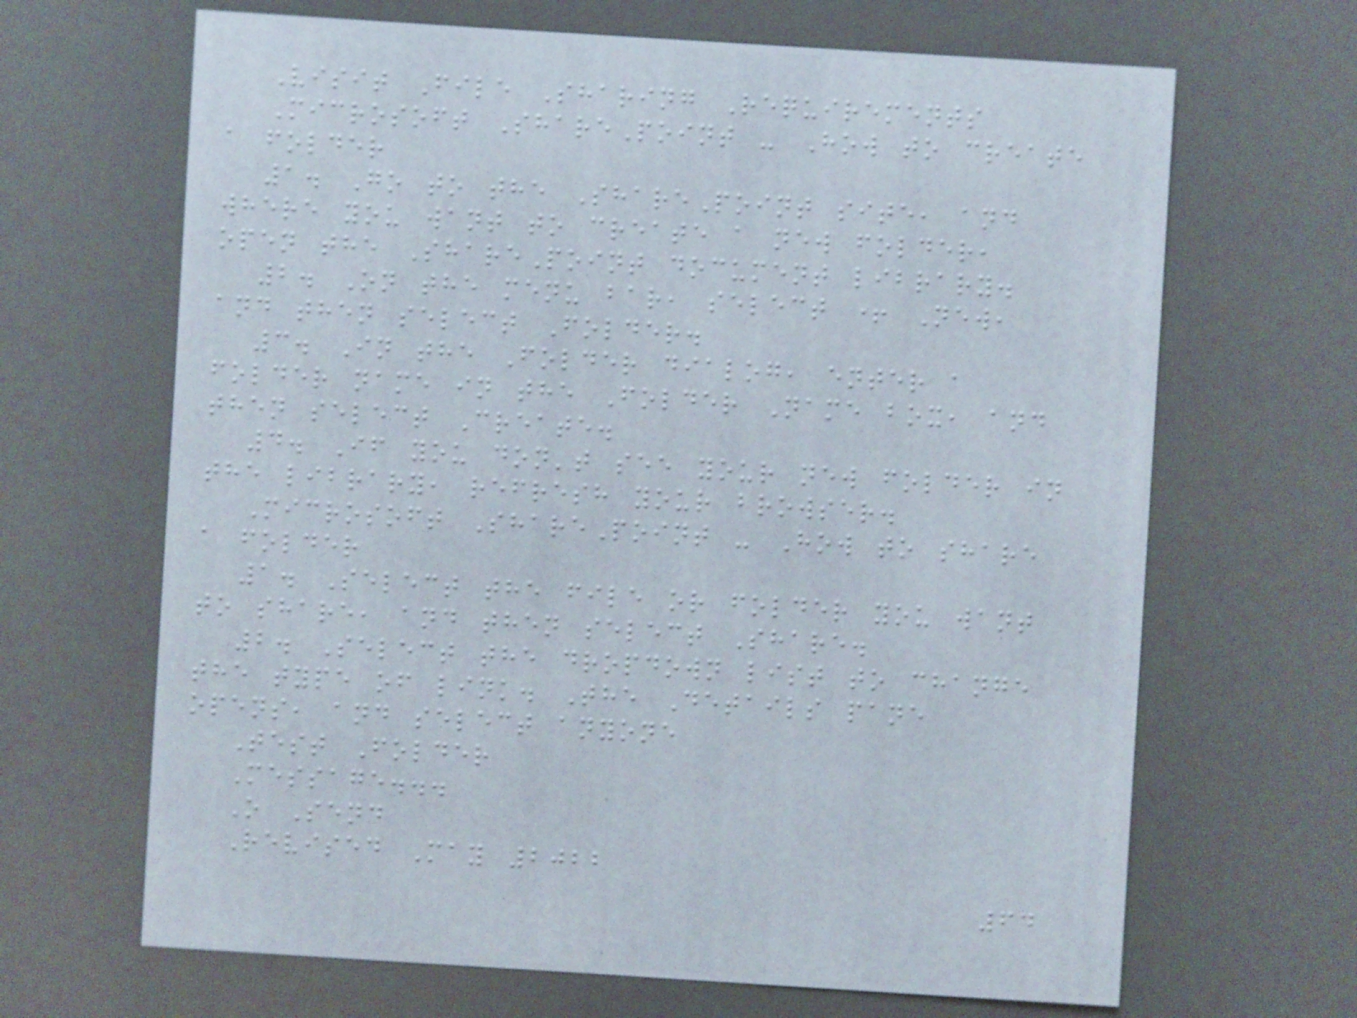Visit File Sharing Requirements
Microsoft SharePoint - How to create
a folder
1. Go to the SharePoint site, and
where you want to create a new folder,
open the SharePoint document library.
2. On the menu bar, select + New,
and then select Folder.
3. In the Folder dialog, enter a
folder name in the Folder Name box, and
then select Create.
4. If you don't see your new folder in
the library, refresh your browser.
Microsoft SharePoint - How to share
a folder
1. Select the file or folder you want
to share, and then select Share.
2. Select the dropdown list to change
the type of link. The Details pane
opens, and select anyone
Test Folder
Message...
O Send
Revised May 2022
64
